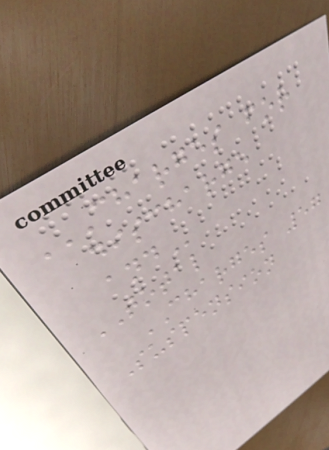CHARGES FOR
DISCHARGE
AND
TOTAL
CHARGES 57
Suspension
